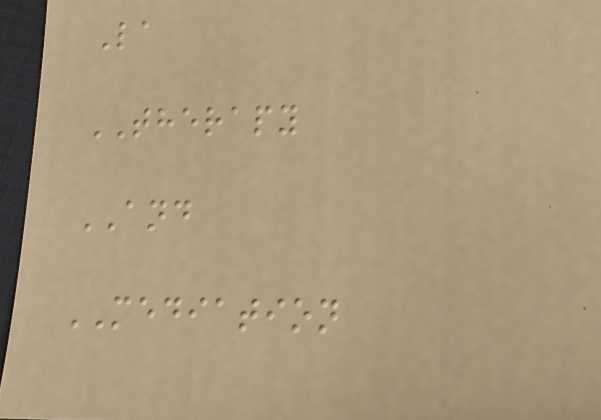La
THERAPY
AND
MEDIATION
